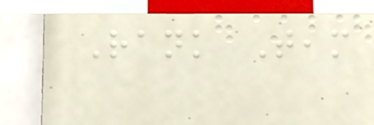Rank Team
